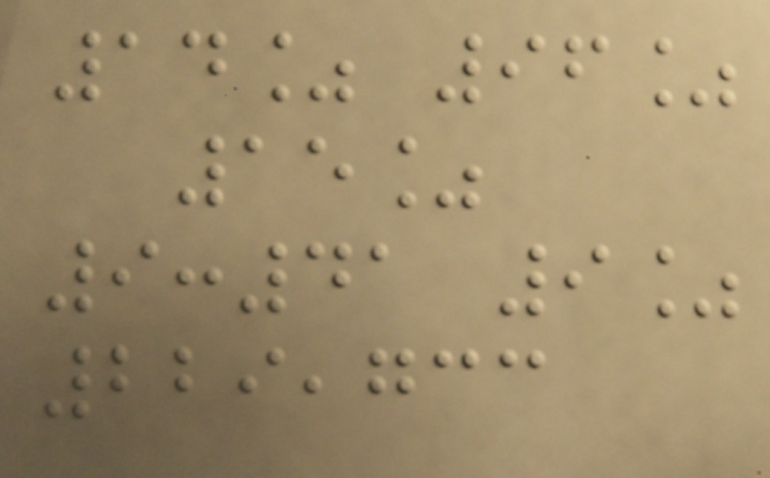14% 96%
15%
9:41 9%
229,733
